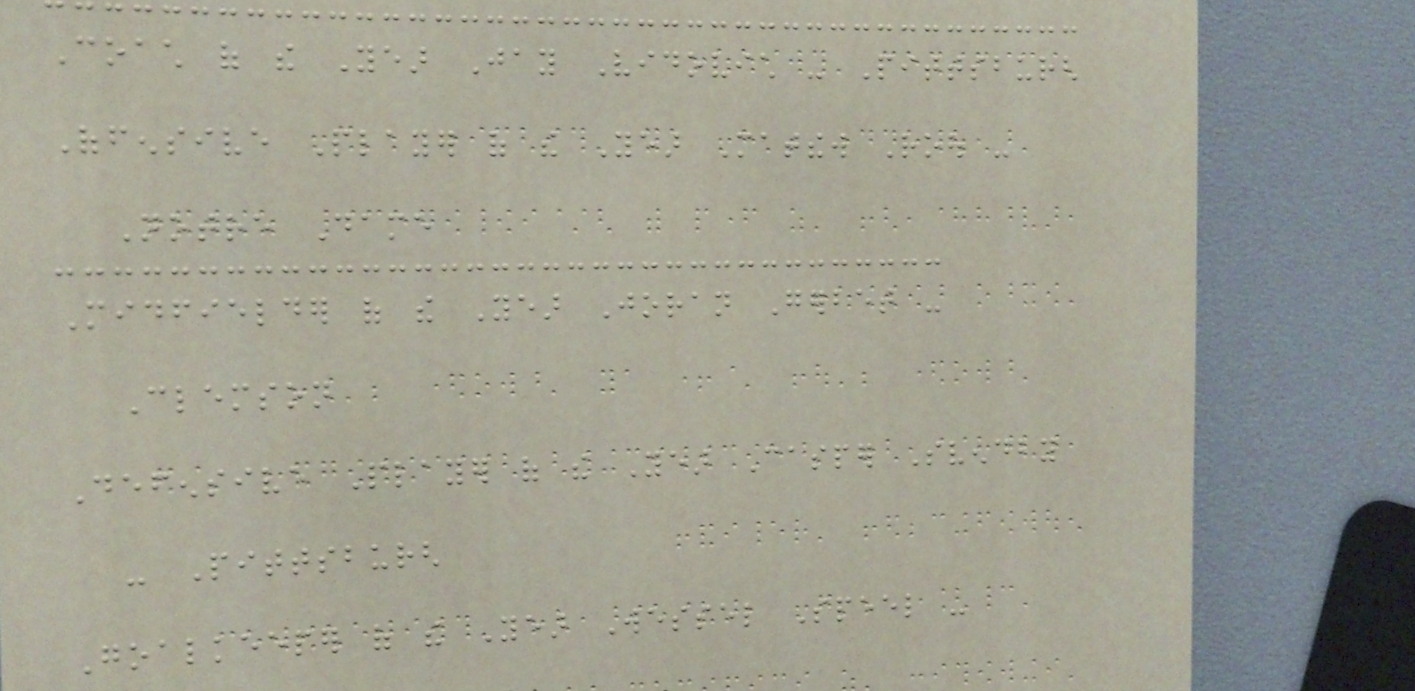Coach of the Year Jay Vidovich - Pittsburgh
Offensive Player of the Year Matthew Roou -
Notre Dame
Midfielder of the Year Joran Gerbet -
Clemson
Defensive Player of the Year Casper Svendby
- Pittsburgh
Goalkeeper of the Year Wessel Speel -
